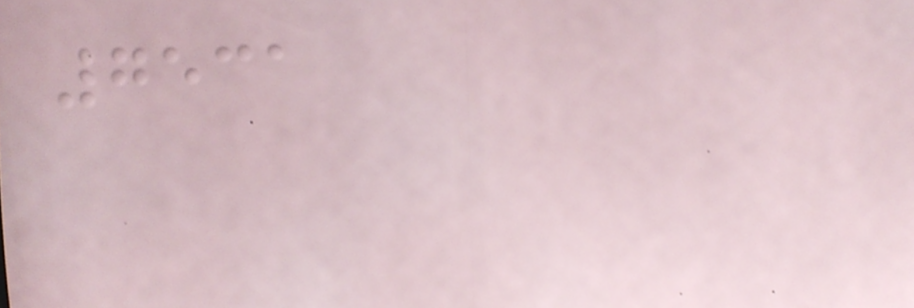7531
